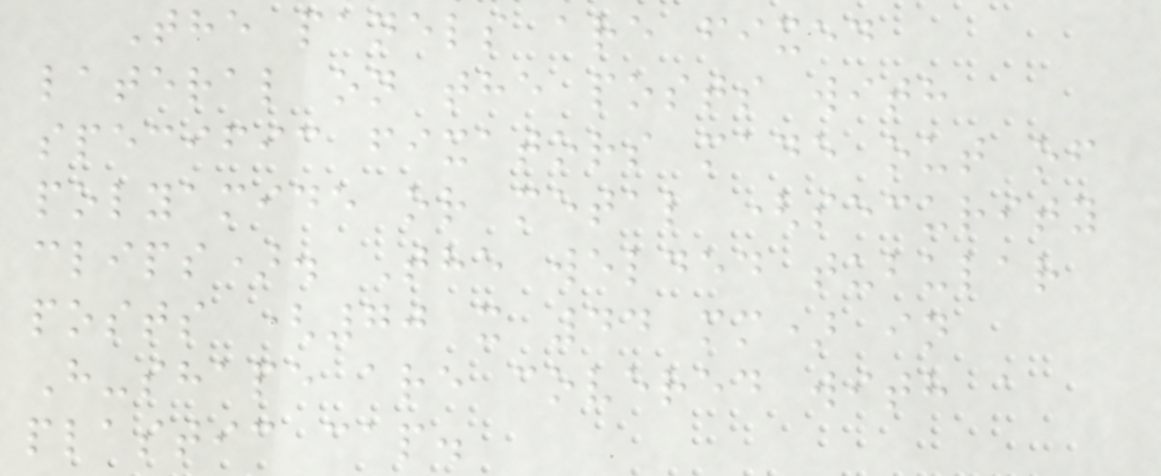The panels are fixed
lateral on the posts with
specific fixators made out of
polyamide or metal (security
clips). The welded tubular
posts (70 x 44 mm) in
H-shape are covered with a
plastic cap.
